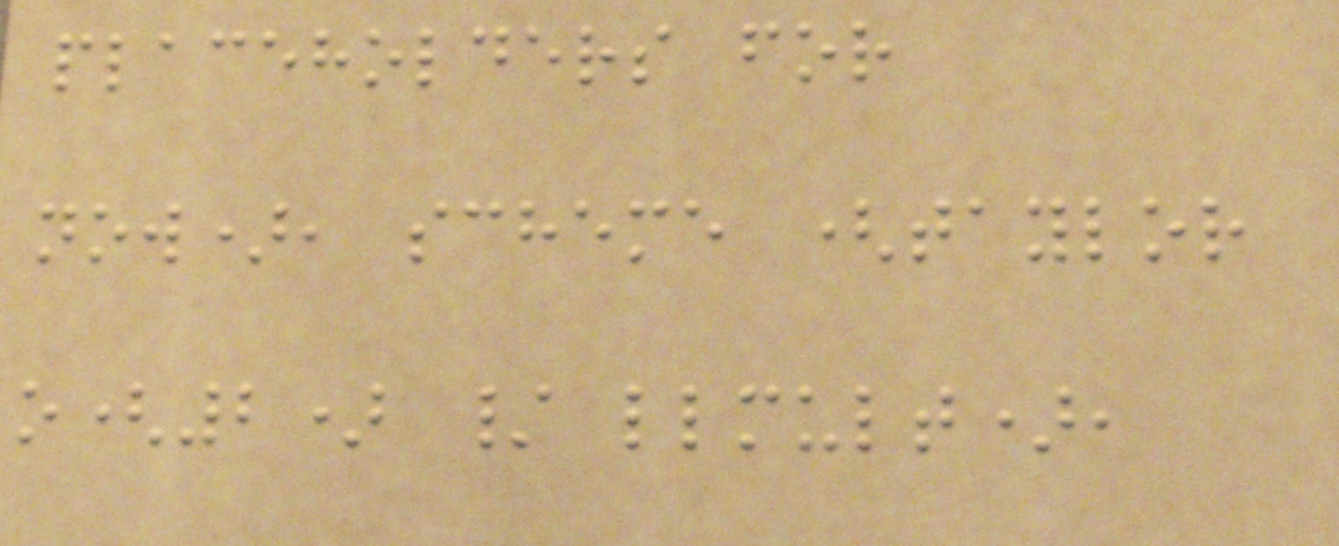placeholders for
now), scheme (taylor
o(2) / llmult),
